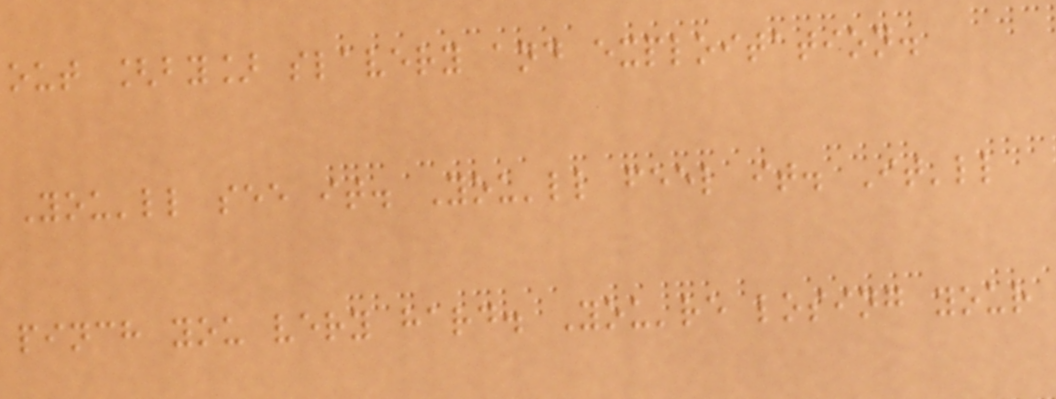out [by] slavery and exploitation.
You'll see it. You'll feel it. It'll
pinch you very hard. You're losing your
